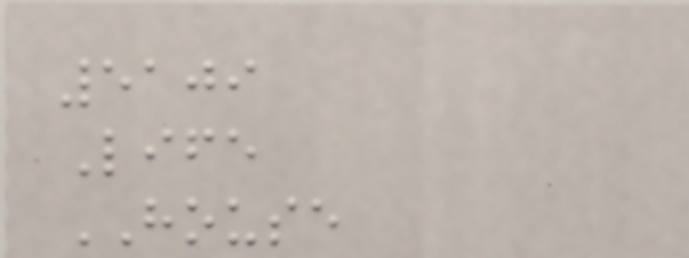5109
Life
HOUSE
